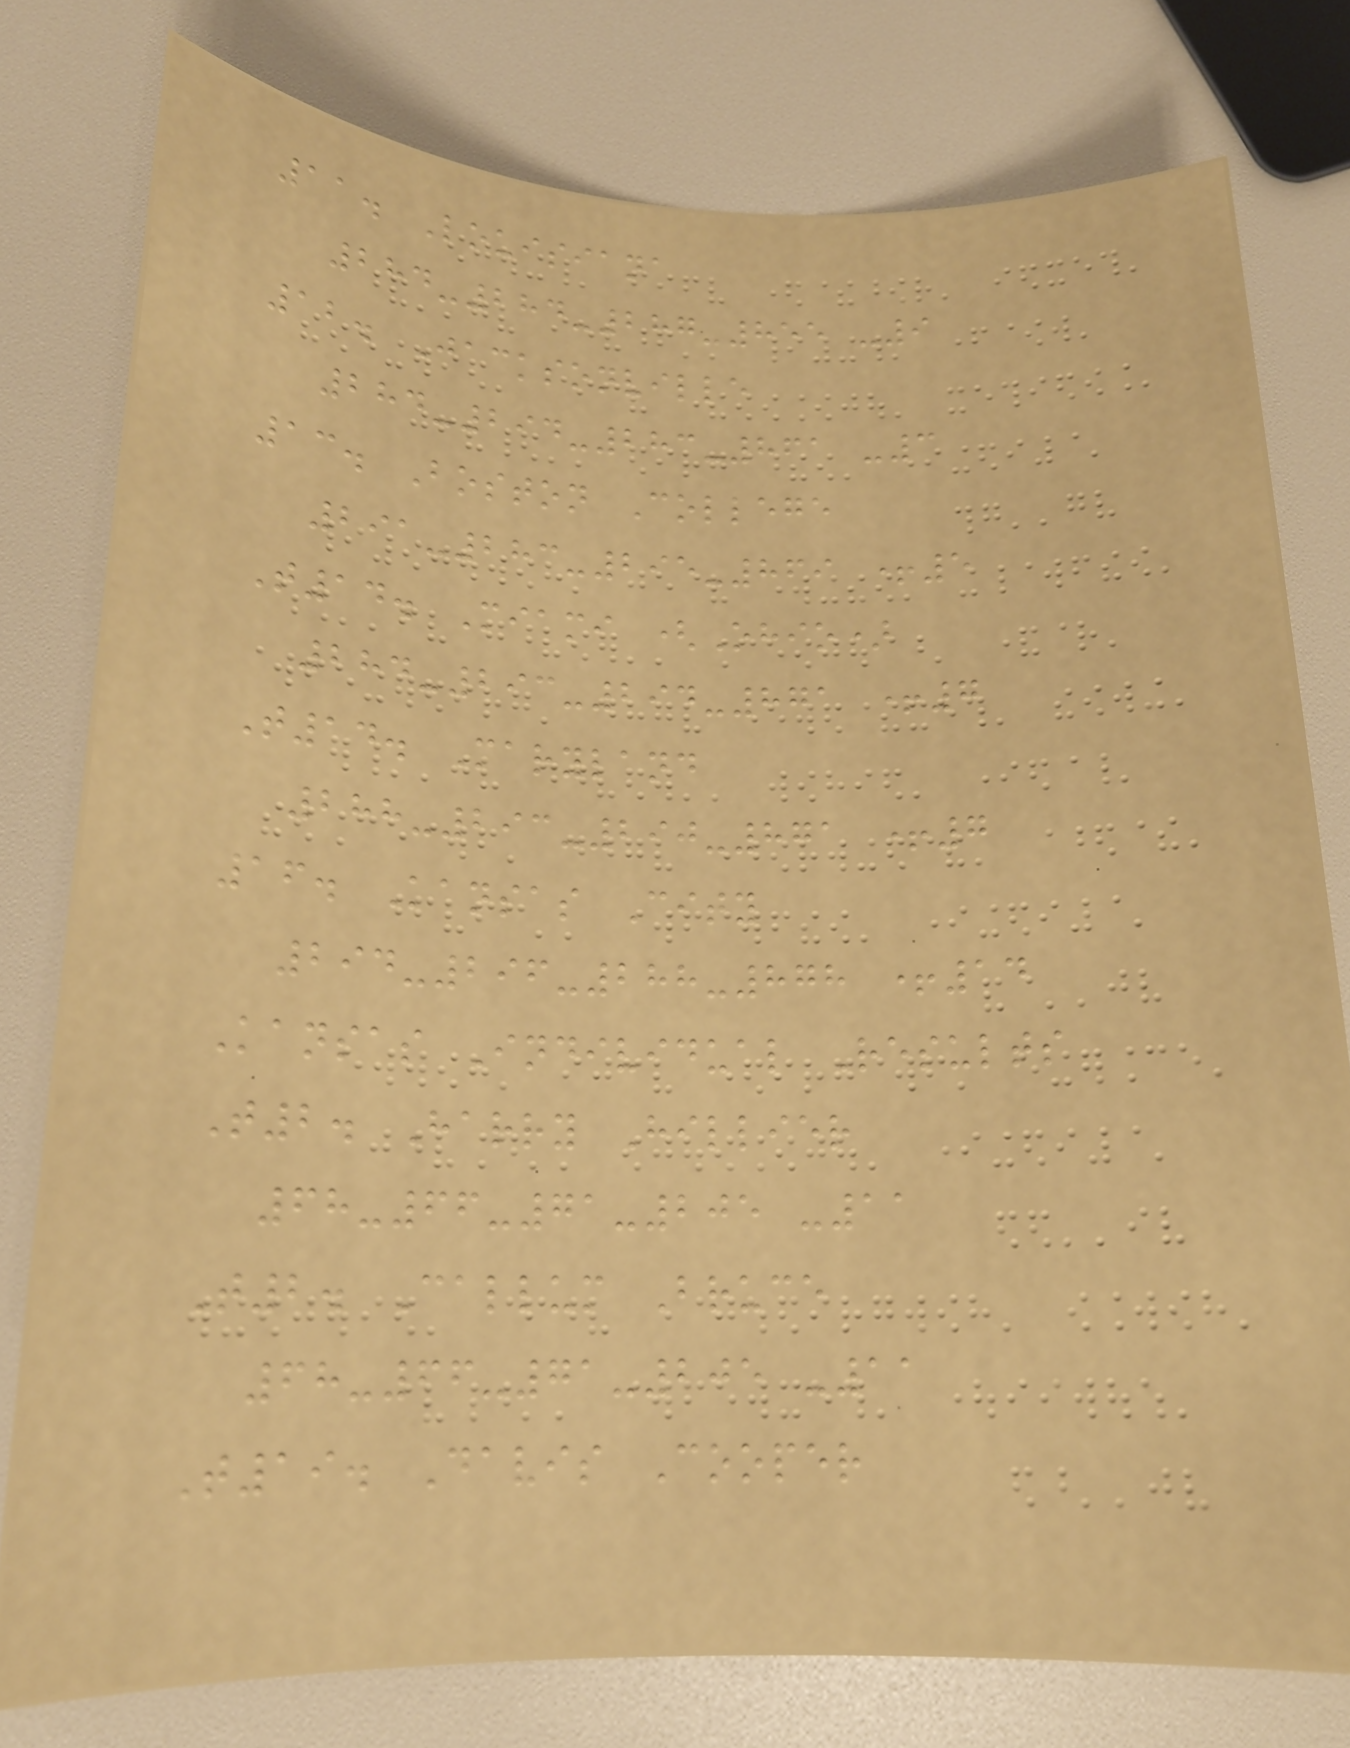11. Louisiana
284-284-287-855 -9
12. Jacksonville
284-294-283-861 -3
13. Boston College
291-283-295-869 +5
T14. Miami (Ohio)
284-293-294-871 +7
T14. Maryland
288-293-290-871 +7
16. Kansas City
294-296-288-878 +14
Kansas Individual Results
T2. Harry Hillier
68-66-71-205 -11
T2. Callum Bruce
68-66-71-205 -11
T19. Davis Cooper
